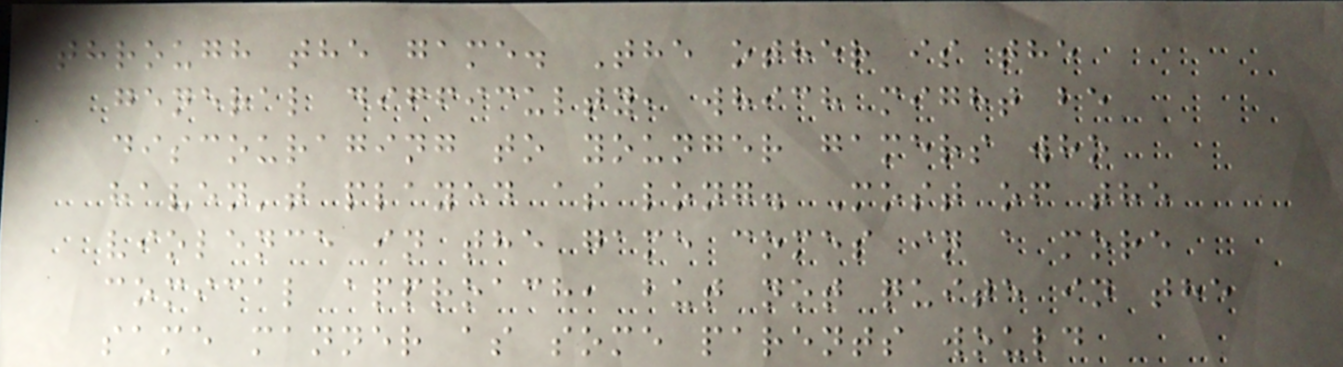through the game. The other is the
general difficulty, which might be
discouraging to younger gamers who
haven't played as long. Most of the
violence in the game comes in a more
comical approach, but not quite in the
same manner as some parents would
